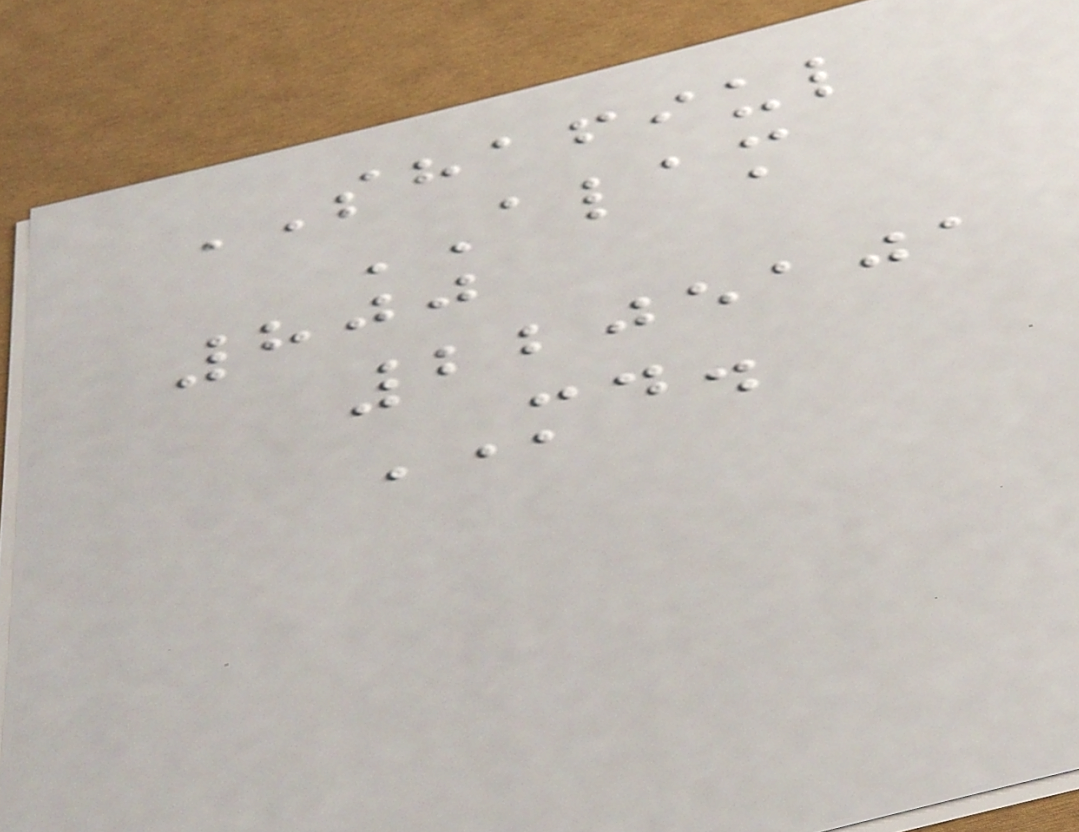SHAFIUL
ALAM
800
2205101
MD.
